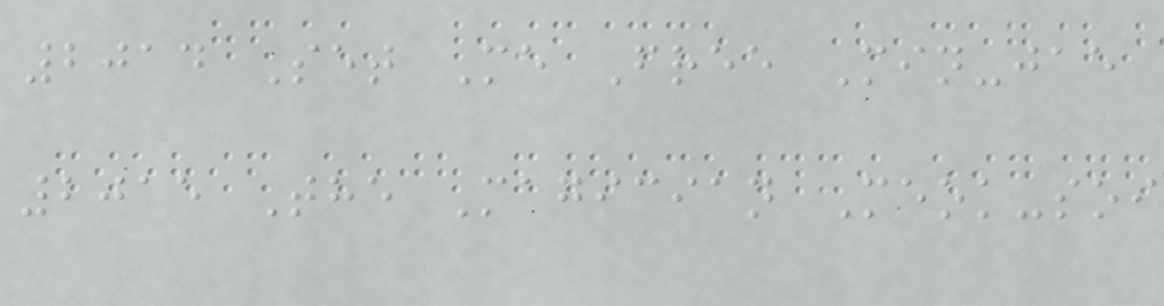2014 Set Me Free Min-jae
2015 The Magician Meok-soi
